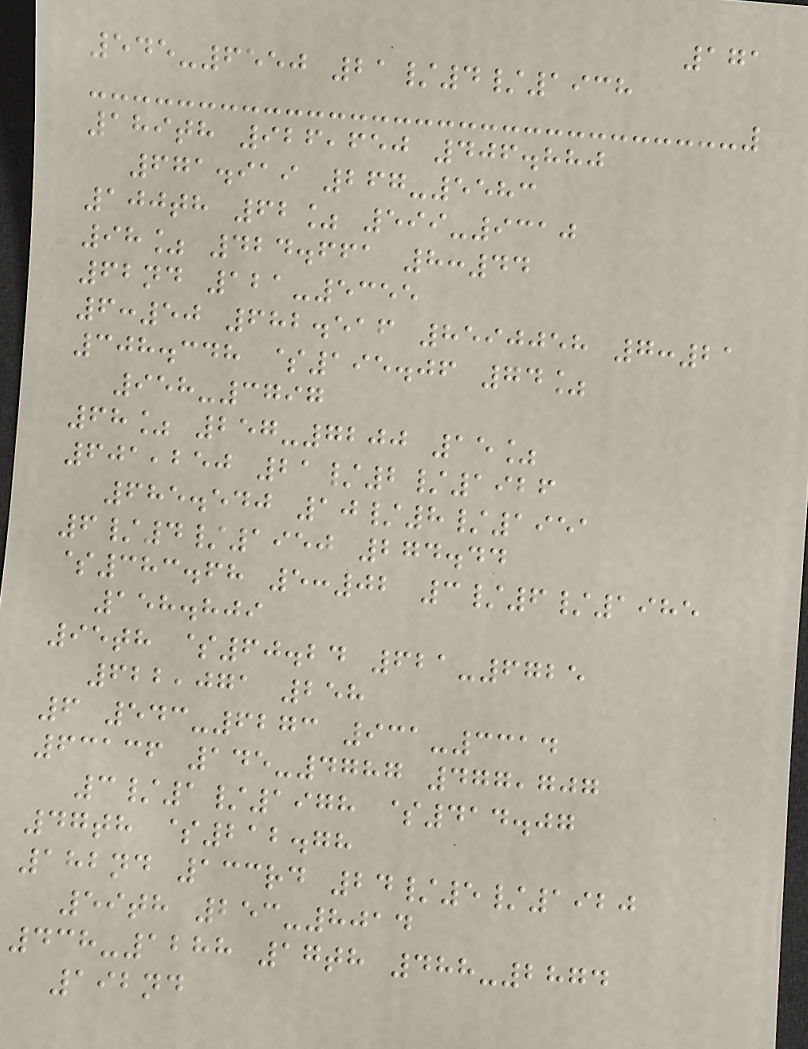171
545-6550 21/4/1938
189th 926,650 406.880
671.919 267-5583
100th 62% 599-9310
98% 424.661 8:44
62nd 121-5355
6:50 682.516 8590058 7:21
308.348 $195.06 74%
958-3797
68% 257-7200 15%
601,250 21/2/1926
685.540 10/8/1951
6/4/1950 274.44
$383.68 5:02 3/6/1985
158.809
95th $60.24 621-6725
622,071 258
6 543-6273 931-3314
63136 145-4787 477,707
3/1/1978 $414.07
47th $212.78
182nd 133rd 24/5/1920
59th 253-8014
438-1288 17th 488-2874
192nd
